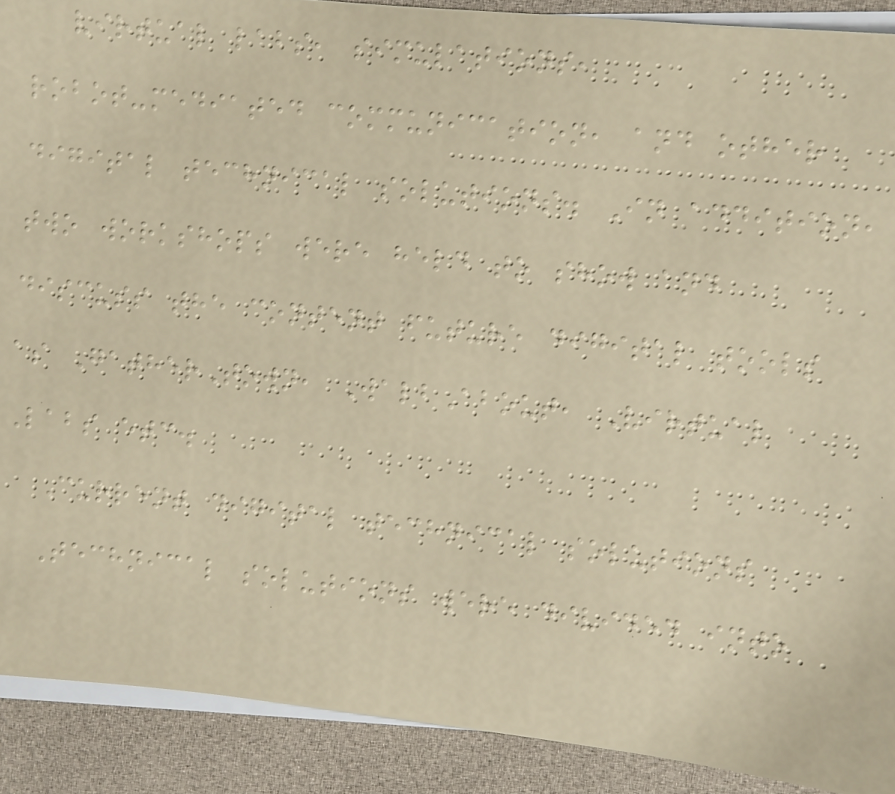virtual labs, simulations,
robot-mediated communication, and other
digital technical solutions. In addition,
two workshops were held to show and
discuss the content future digital tools
as GatherTown, WalbAbout, Virtual
Labs etc.
Current digital technical solutions
Technical solutions were divided into
